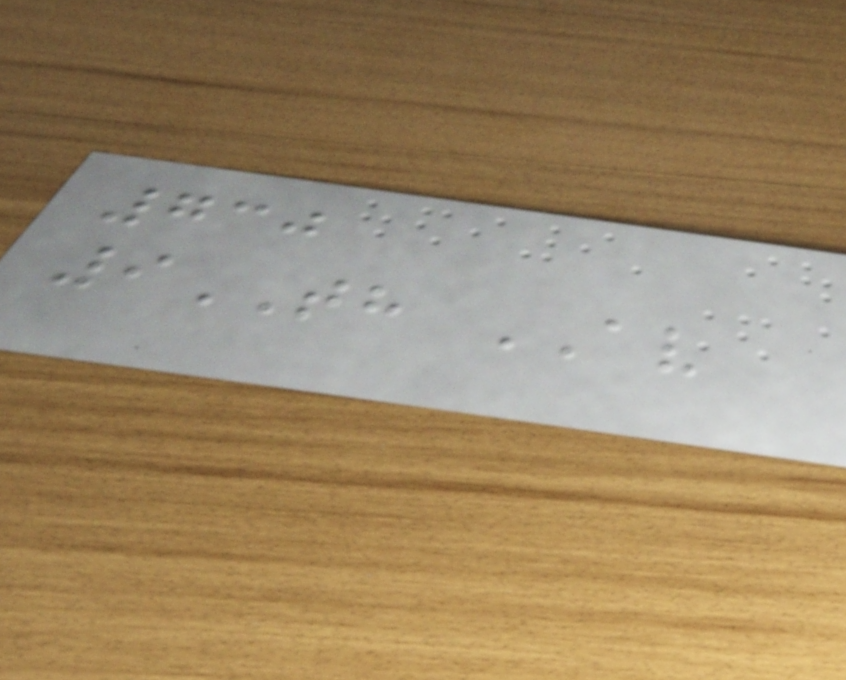730
9TH AV
